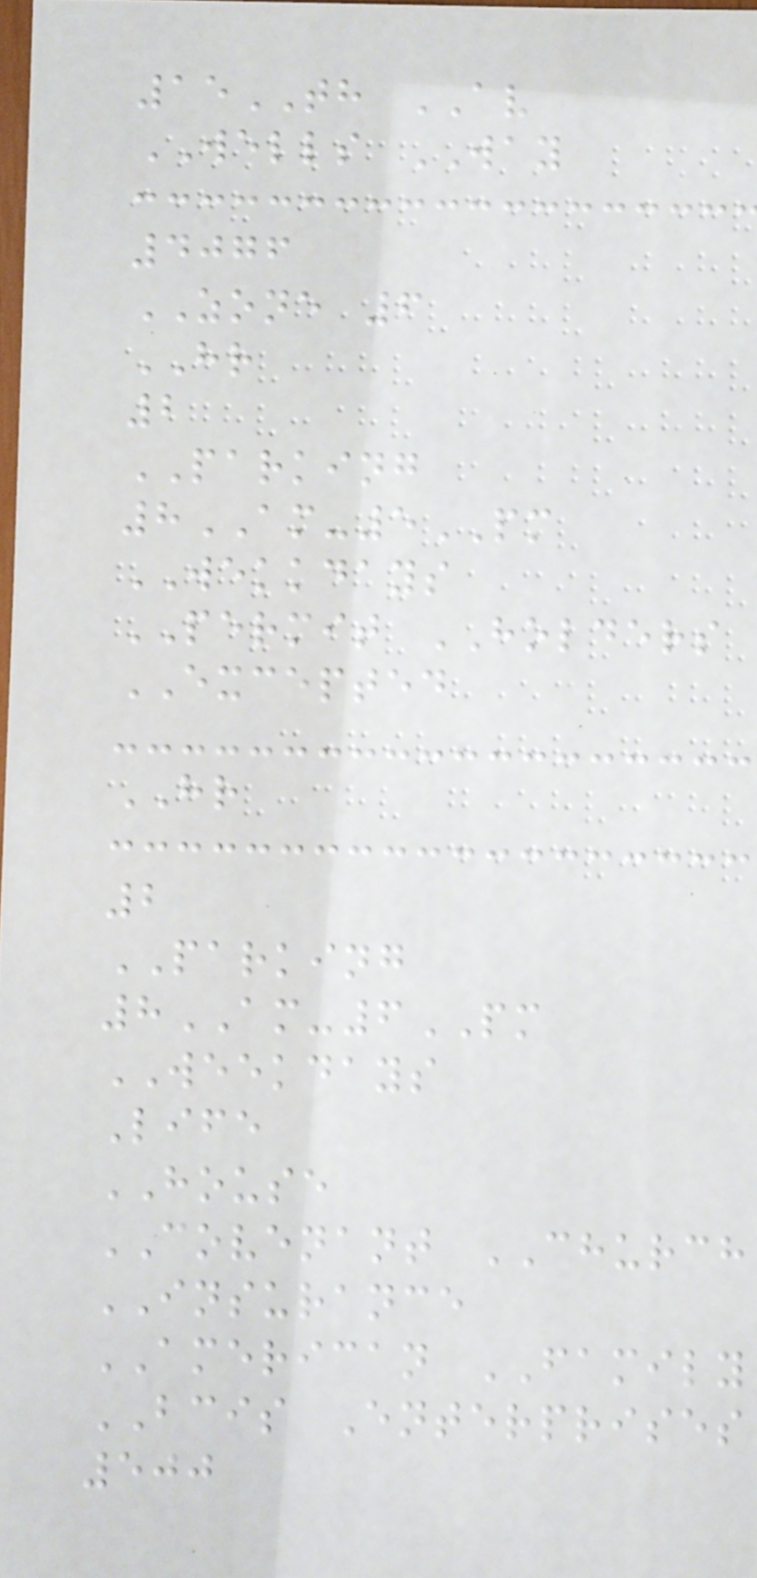15TH AV
WELLS WAY
4076
ZONE 6
HR
2
PARKING
8AM-5PM
WEKKDAYS
PERMIT HOLDERS
EXCEPTED
HR
2
PARKING
8AM-6PM
WEEKDAYS
Life
HOUSE
COVENANT CHURCH
INSURANCE
AMERICAN FAMILY
BCIS Enterprises
500
